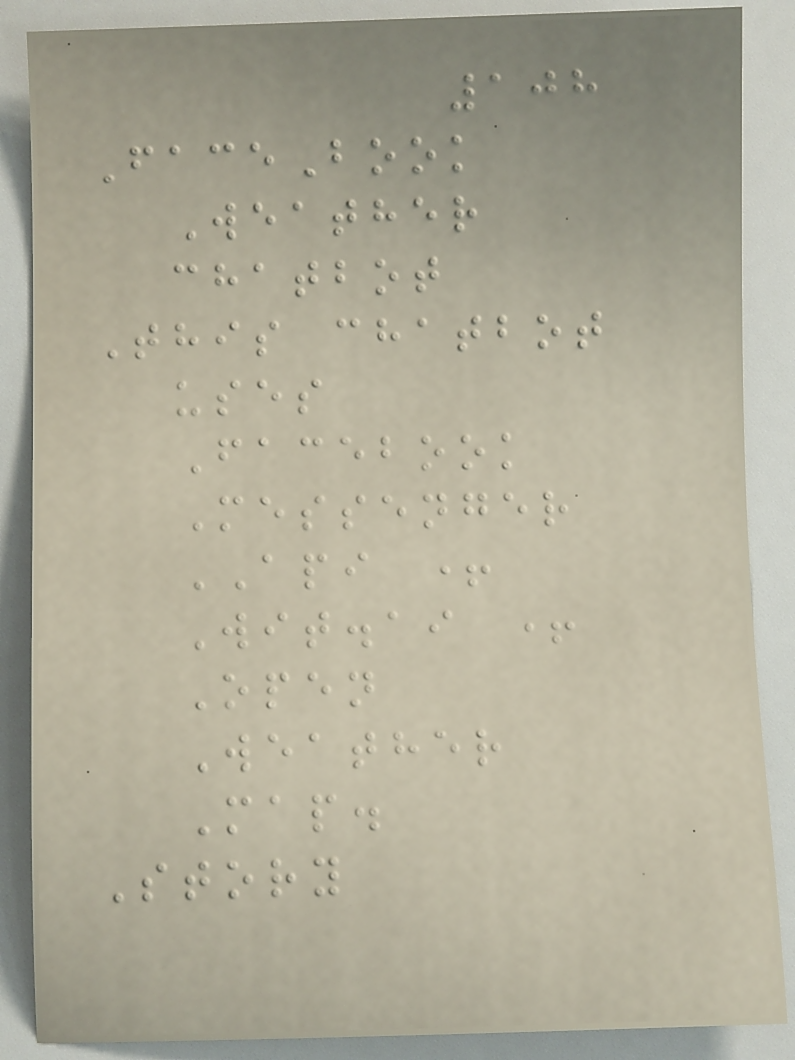108
FaceBook
Weather
chatbot
This chatbot
uses
Facebook
Messenger
API +
Wit.ai +
Open
Weather
Map.
Story
